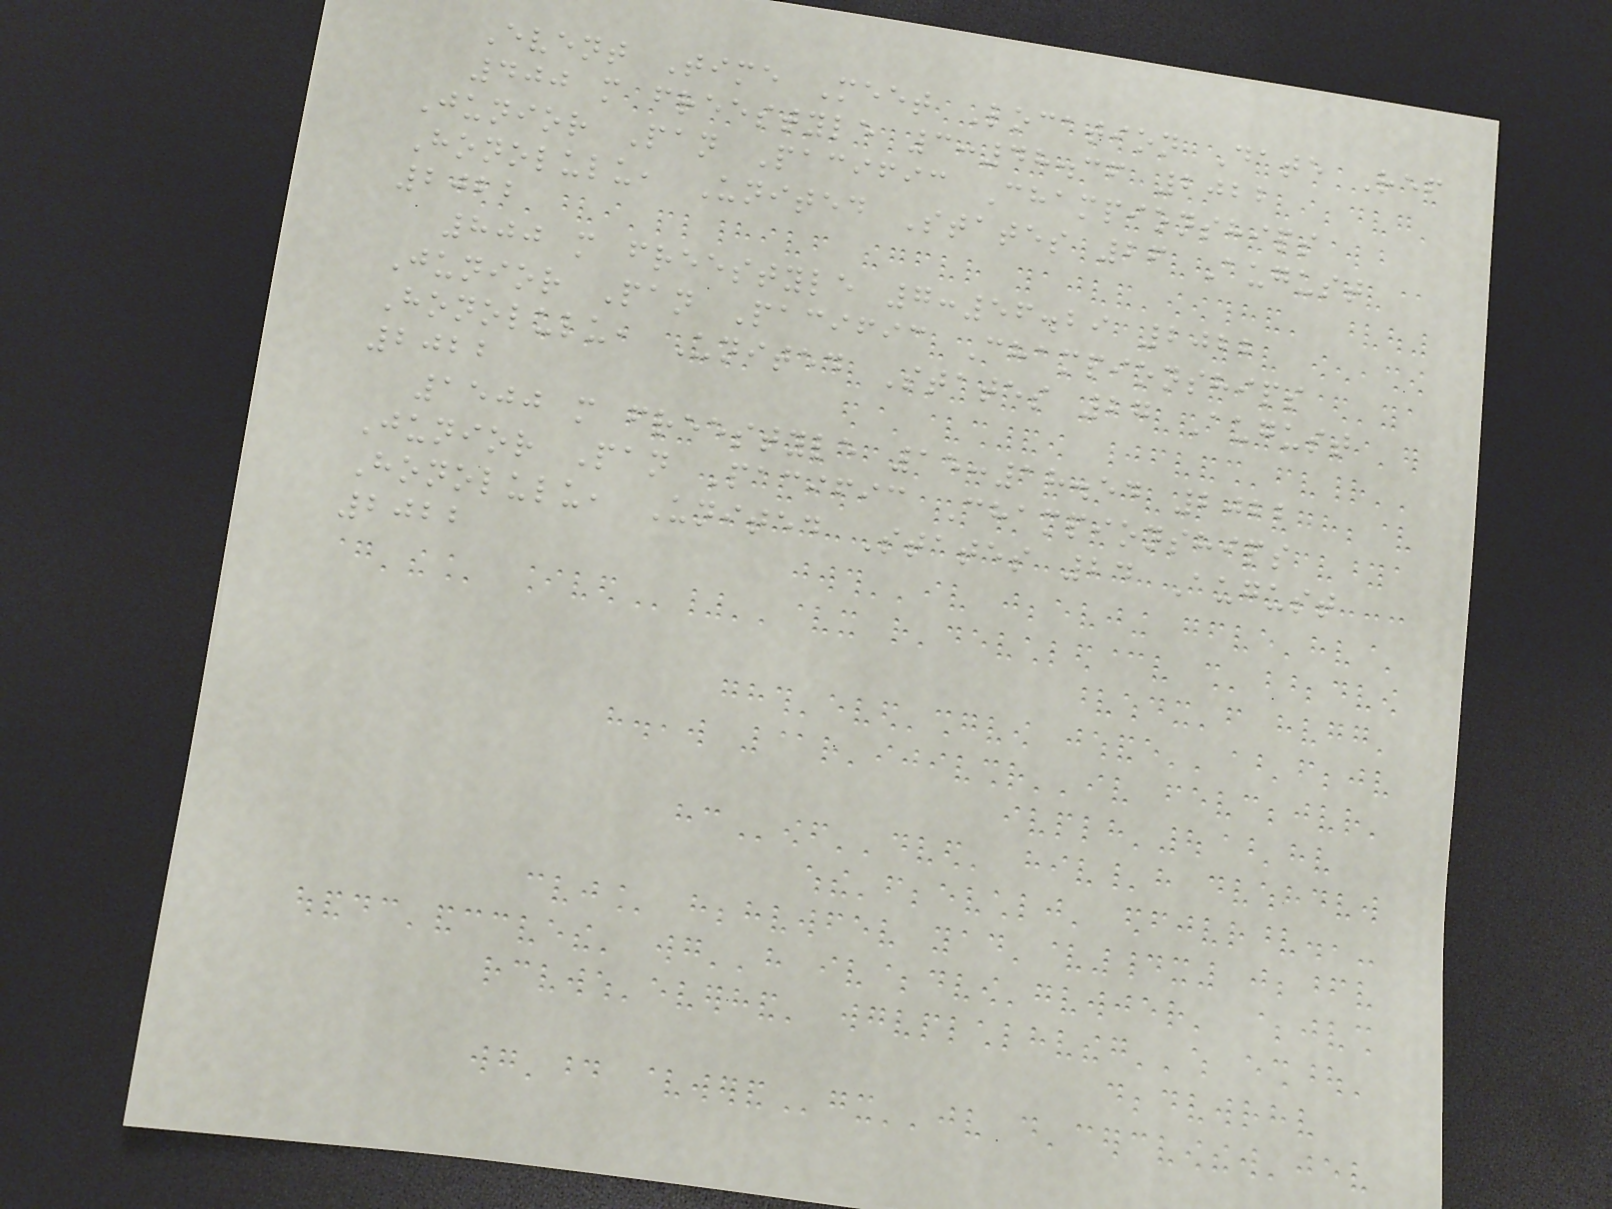Event Time Meet Location Date Ref
400 m freestyle 3:48.36 2022
Junior Pan Pacific Championships
Honolulu, United States 26 August
2022
800 m freestyle 7:56.29 2022
Junior Pan Pacific Championships
Honolulu, United States 27 August
2022
1500 m freestyle 15:18.54 2022
Junior Pan Pacific Championships
Honolulu, United States 24 August
2022
